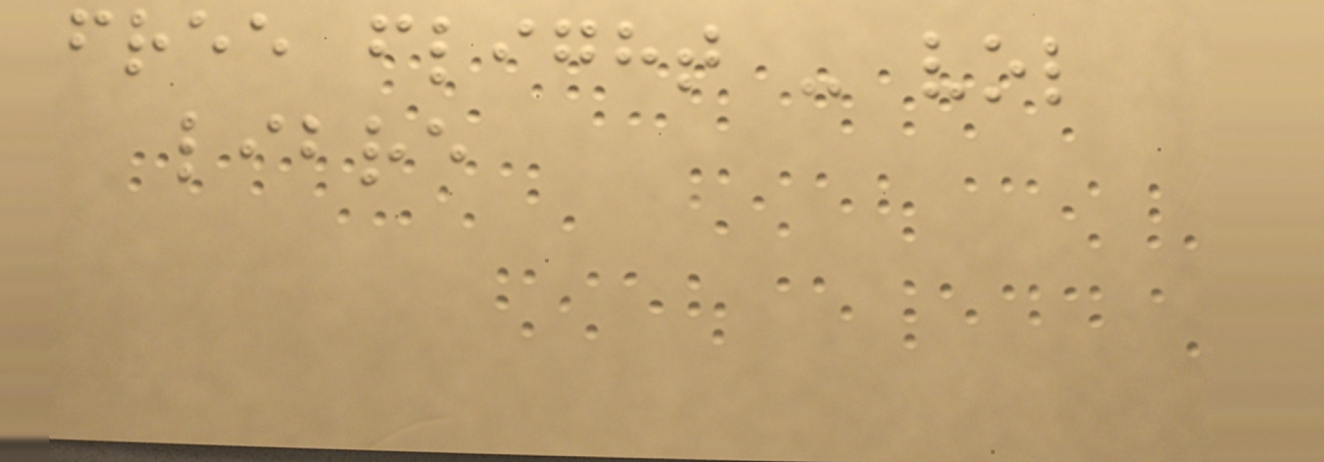free flight - vol
libre
